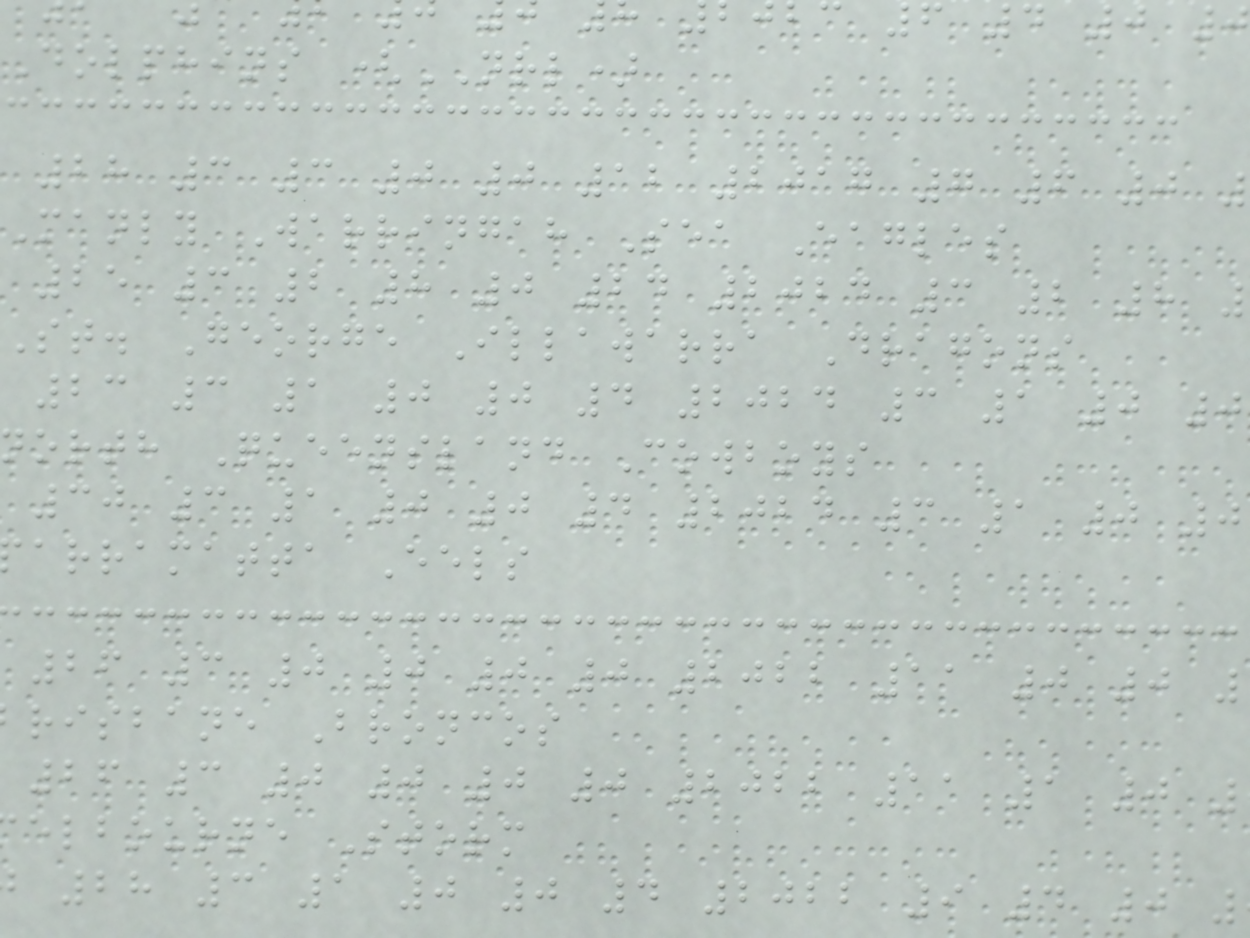6 4 0 0
Dolphins (NRL)
28 3 3 0 0 12 2017 7 6 0
Manly Warringah Sea Eagles
25 3 2 8 0 24 2024 3 2 8
St. George Illawarra Dragons
23 3 1 0 0 4 2024 3 1 0 0
north Queensland Cowboys
30 3 1 0 0 4 2024 3 1 0 0
arramatta Eels
26 3 0 0 0 0 2022 11 0 0
risbane Broncos
26 3 0 0 0 0 2022 11 1 0
elbourne Storm
28 3 1 0 0 4 2022 9 4 0
